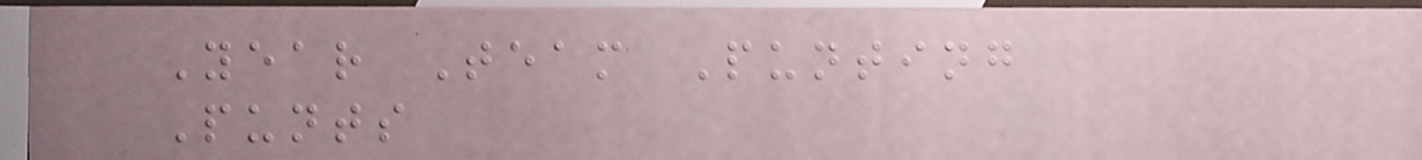Year Team Punting
Punts
